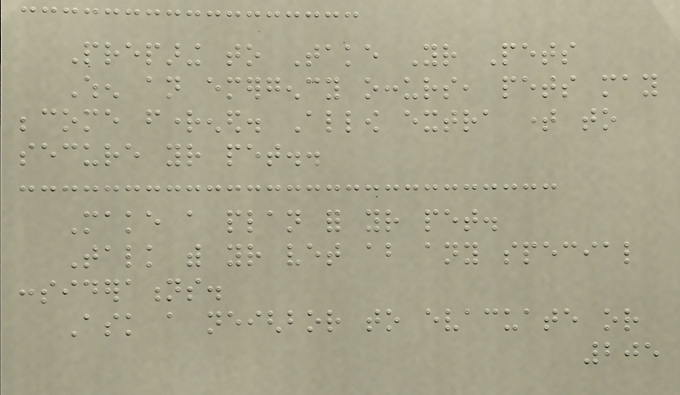Preparing to Take Your Pets
When an emergency occurs, pets may
become frightened. Allow extra time to
secure your pet..
Make a plan for your pet.
Talk with your vet about any special
considerations.
Ask a neighbor to evacuate or
205
